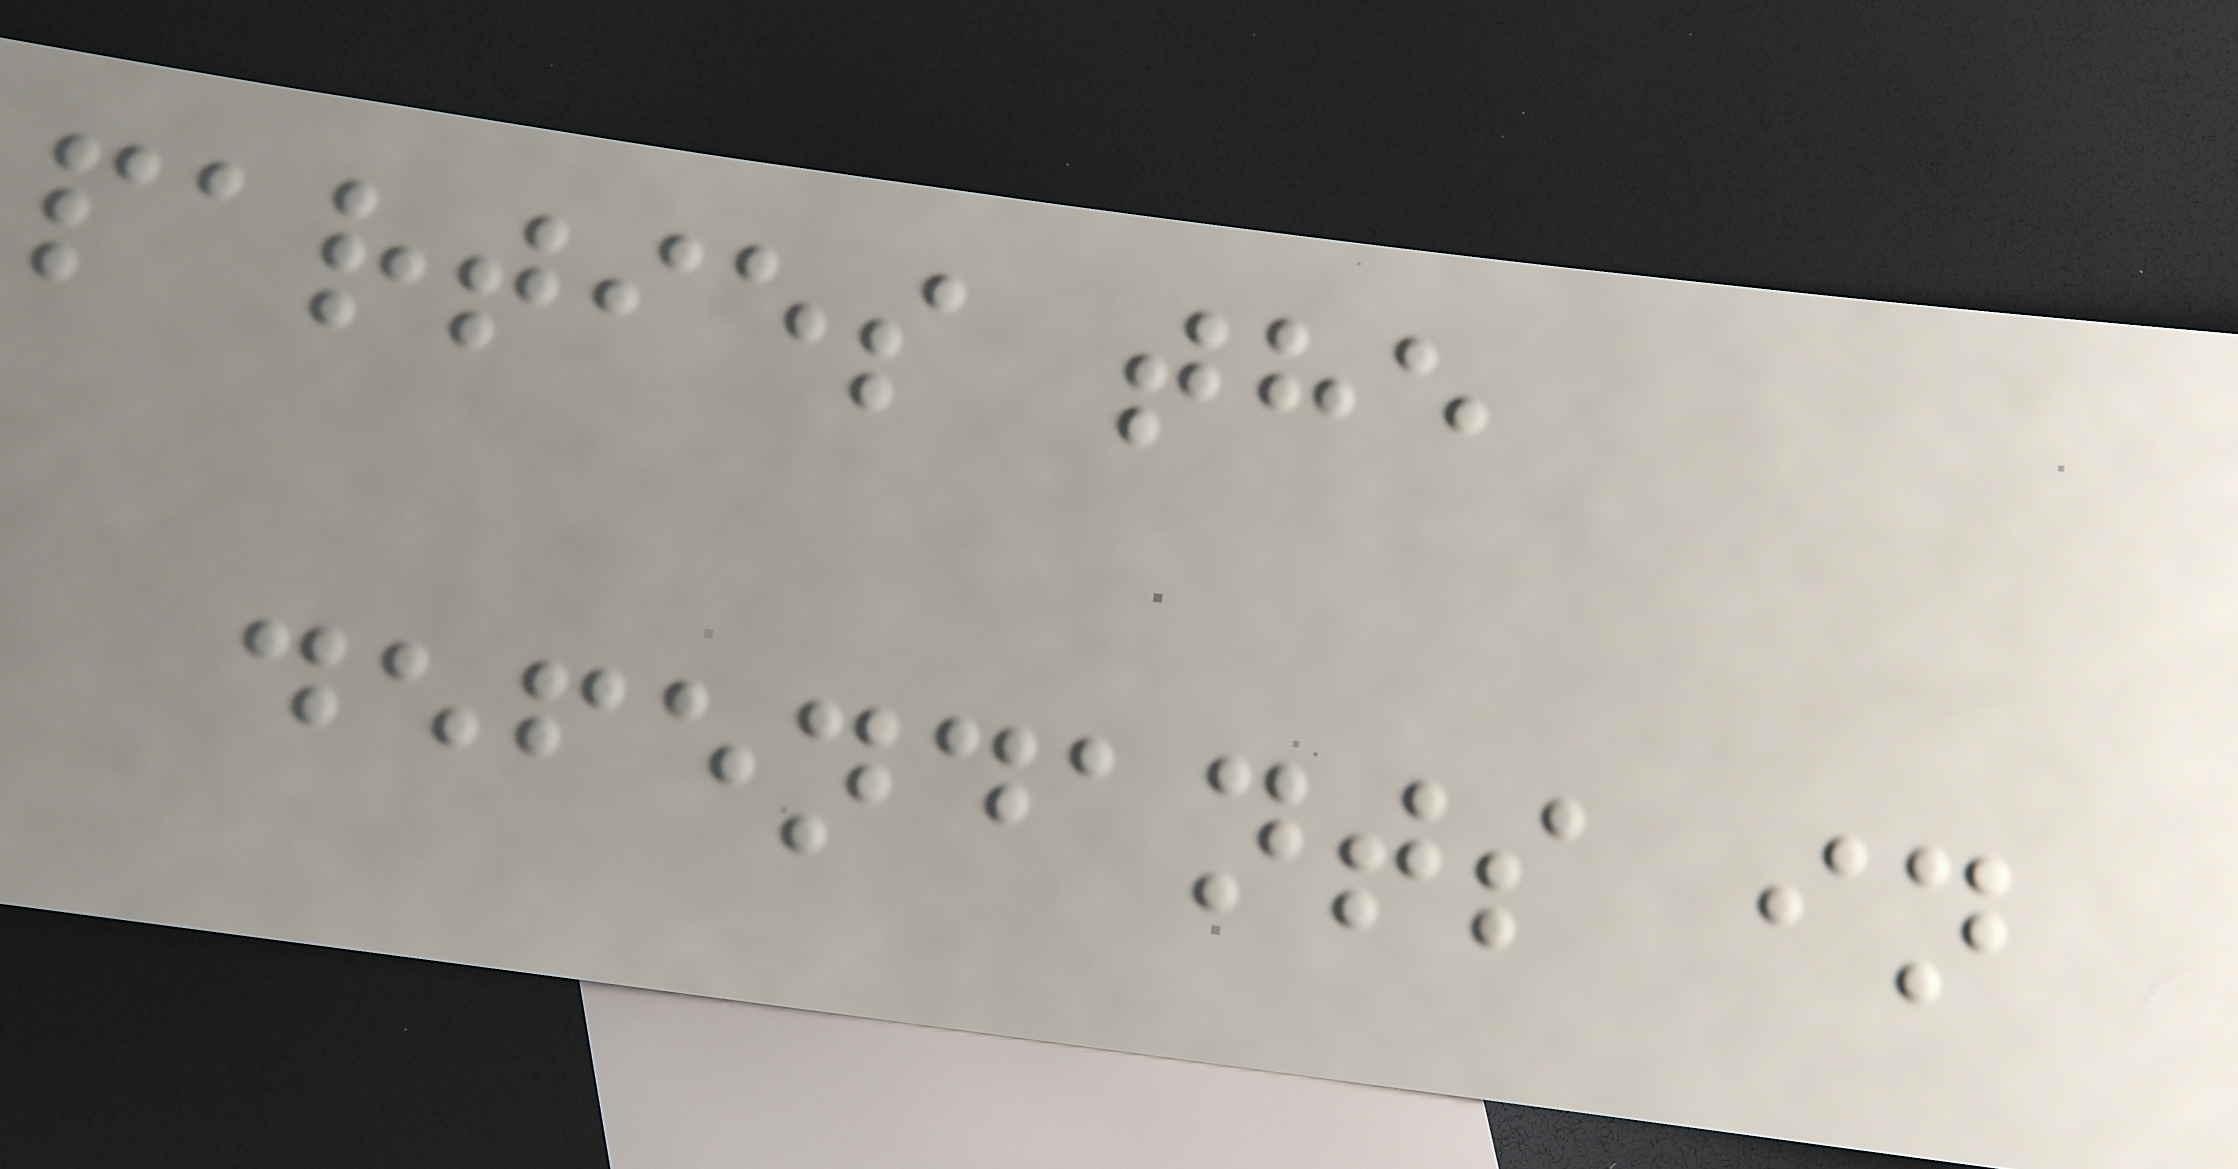parties the
defendants in
